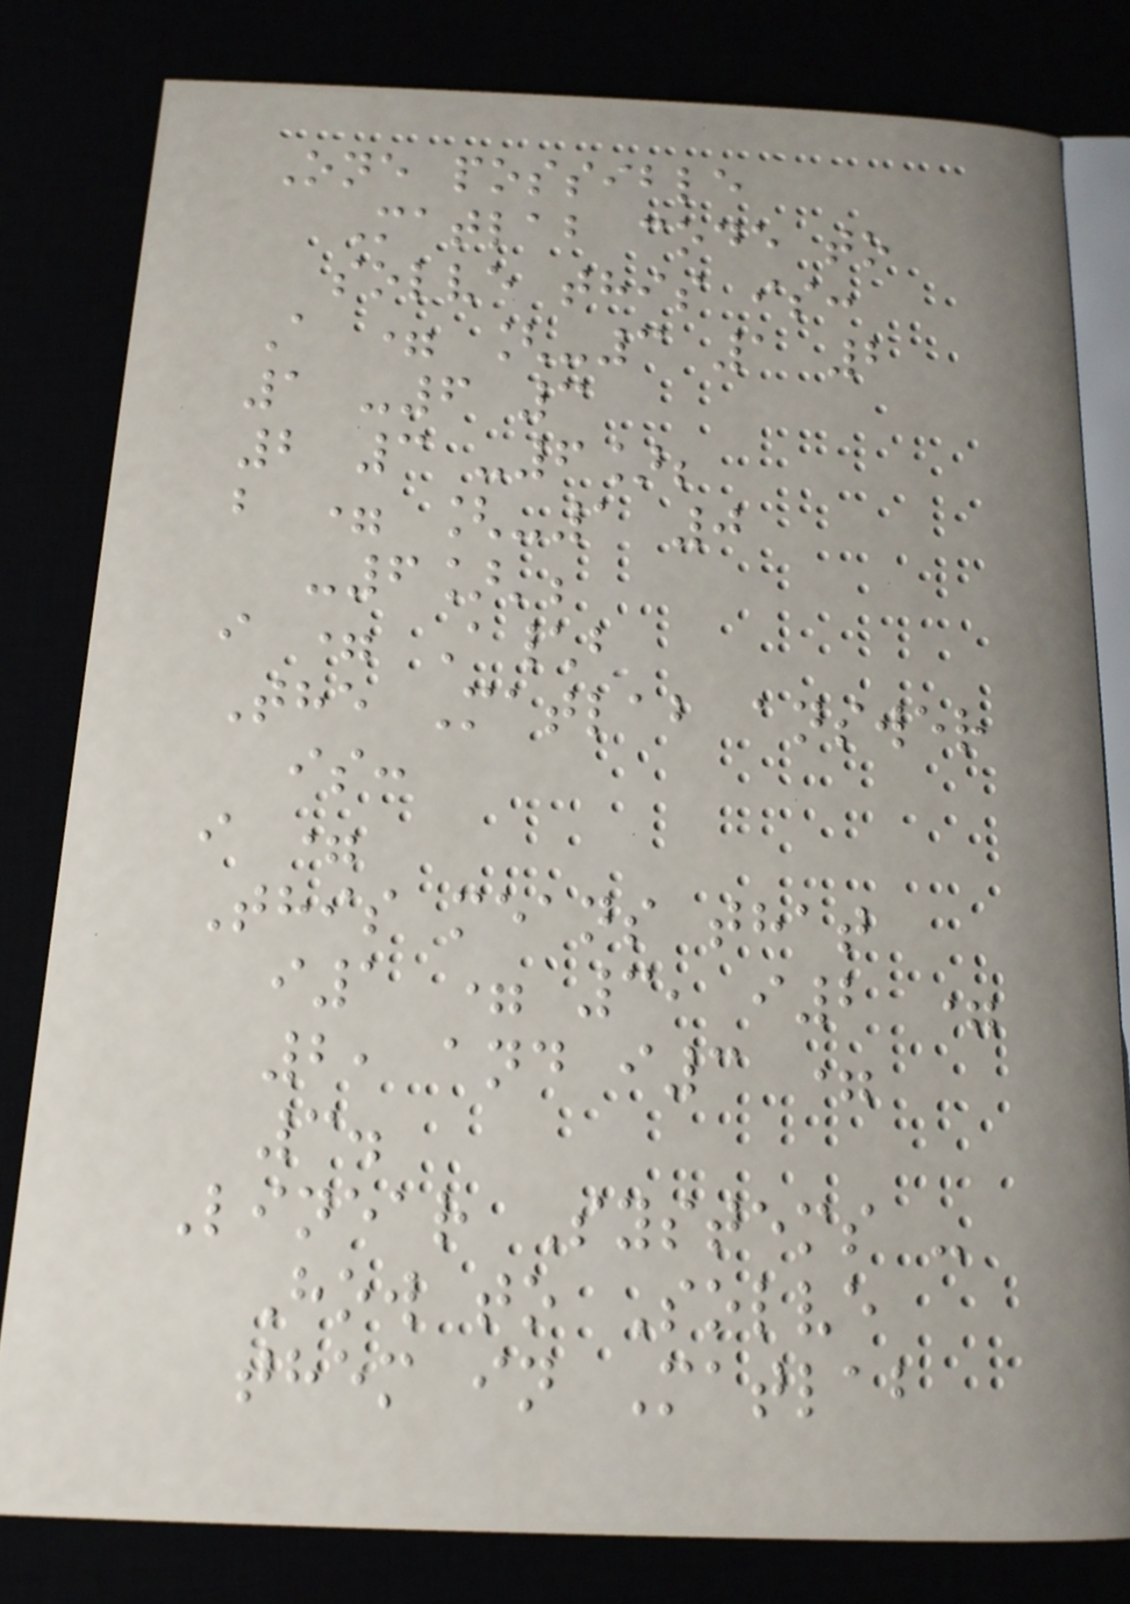One possible
Matlab code to
solve this is:
A = [-3 1 2
1 -6 3
2 3 -6];
b = [-1 0
-6]';
i = A\b
The Matlab answer
is:
i =
This means that
i1 = 3, i2 =
2, and i3 =
3.
Linear Systems -
How to Solve
them in Matlab
